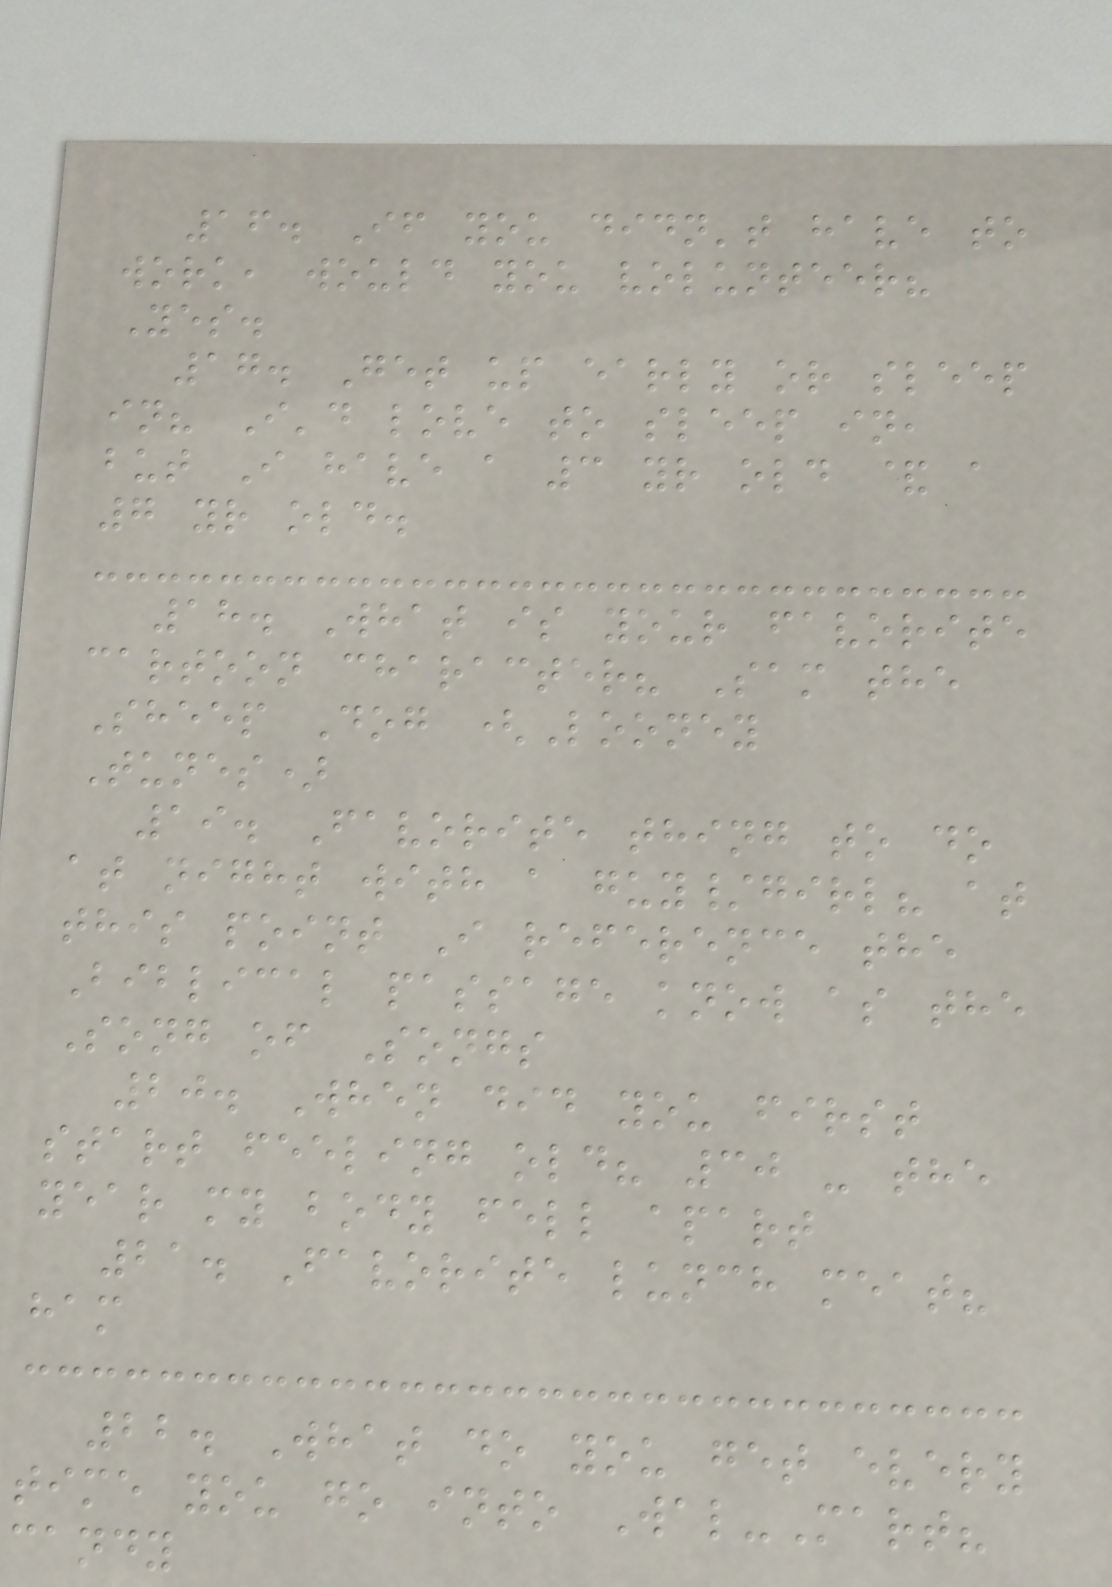16. If you didn't have to
work, would you volunteer?
Yes.
17. Get up early or sleep
in? I'd love to sleep in,
but I have a 3 yr old & a
7 yr old.
18. What is your favorite
cartoon character? Sam the
Sheep Dog (Looney
Tunes)
19. Favorite thing to do
at night with a guy/girl? at
this point I reference the
Biblical passage know as the
Song of Songs
20. When did you first
start feeling old? 30 - the
year my body fell apart
21. Favorite lunch meat?
ham
22. What do you get every
time you go into Wal-Mart?
candy
